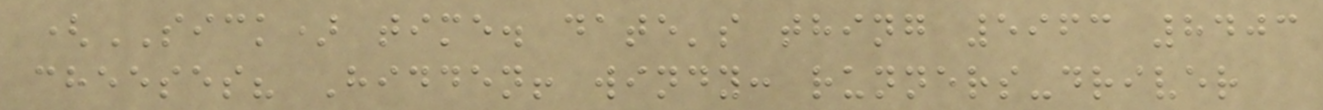(SICK) time. date's thing 5963 8403
cheeses? Hidden! windy: runners-driver
